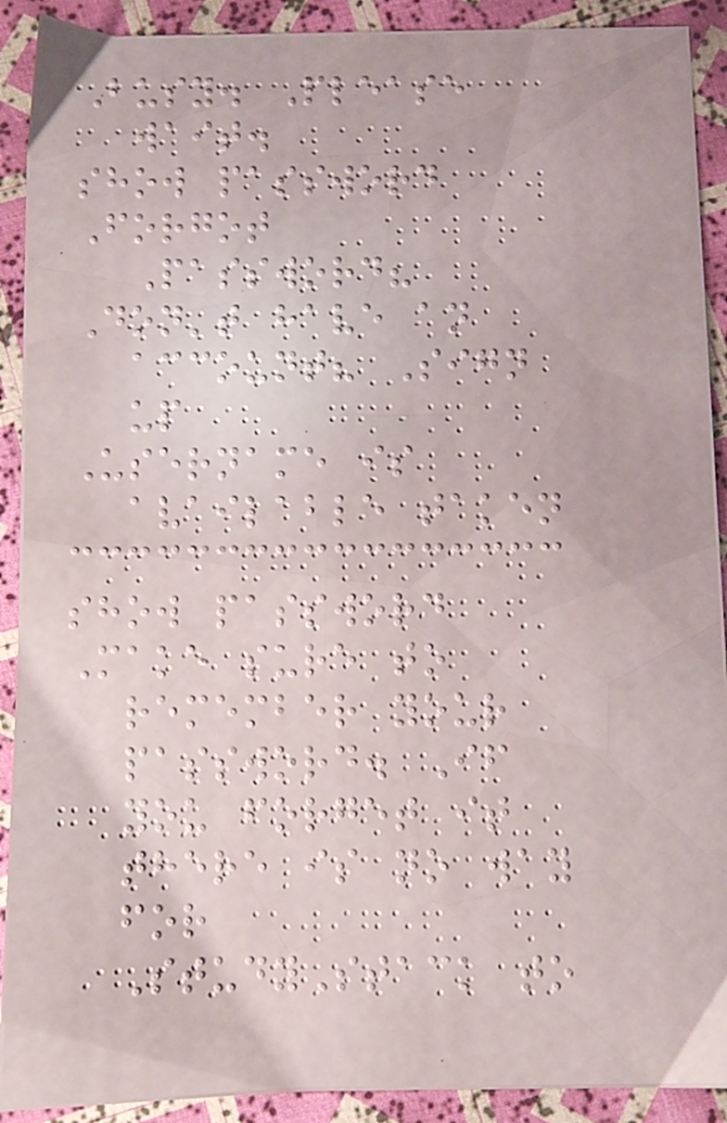Busy. Please
wait.
show password
Forgot
Password?
Don't have an
account? Sign
up
Username is
available taken
show password
Make sure to
remember your
password. If
you forget it
there is no way
for
StudyStack to
